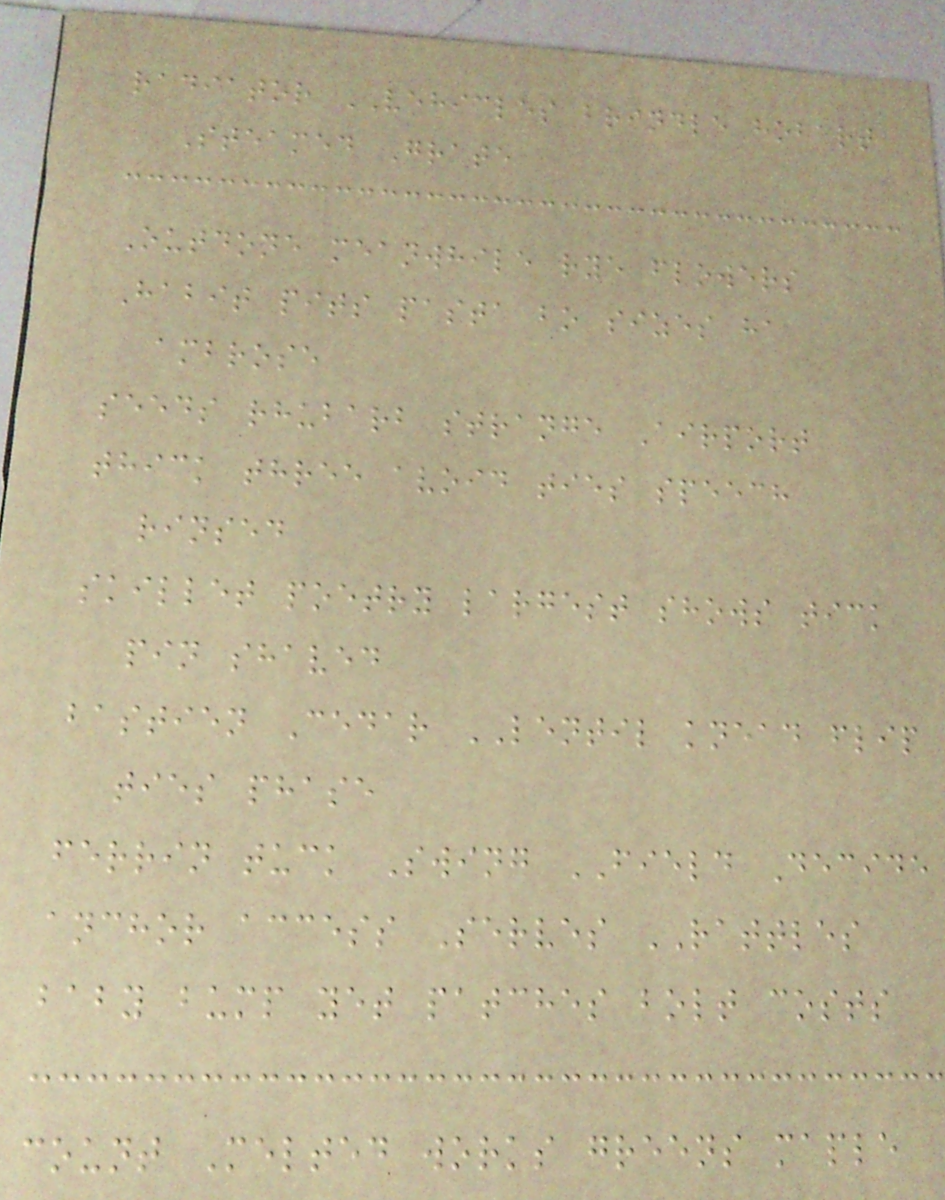radiator VEHICLES brindle hobart
Steamed Grate
Outdone meanwhile rye flowers
Habit pits pasta bo sizes ha
ambrose
seeds rhubarb strange Airport
thick three avoid ties speech
rinsed
skillet poetry largest shows tick
pin shaved
bastien Cedar LENTIL knead flip
ties phase
ferrin tuck Swing FIELD Decide
anchor access Serves RATTLES
baby bump yet patches bolt costs
count Melted works greens maple
